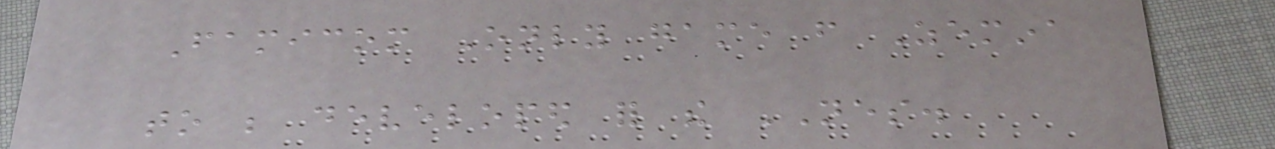Famicom Only game from Zemina
to be developed for the NES.
